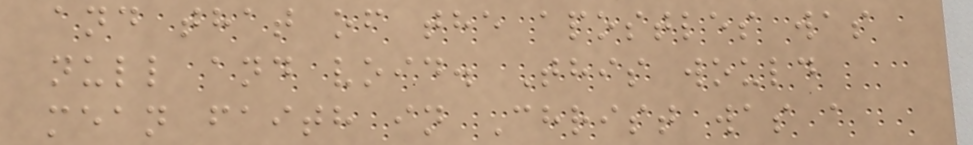and that of the apostles was
null and void. This would
mean faith in Christ was a
